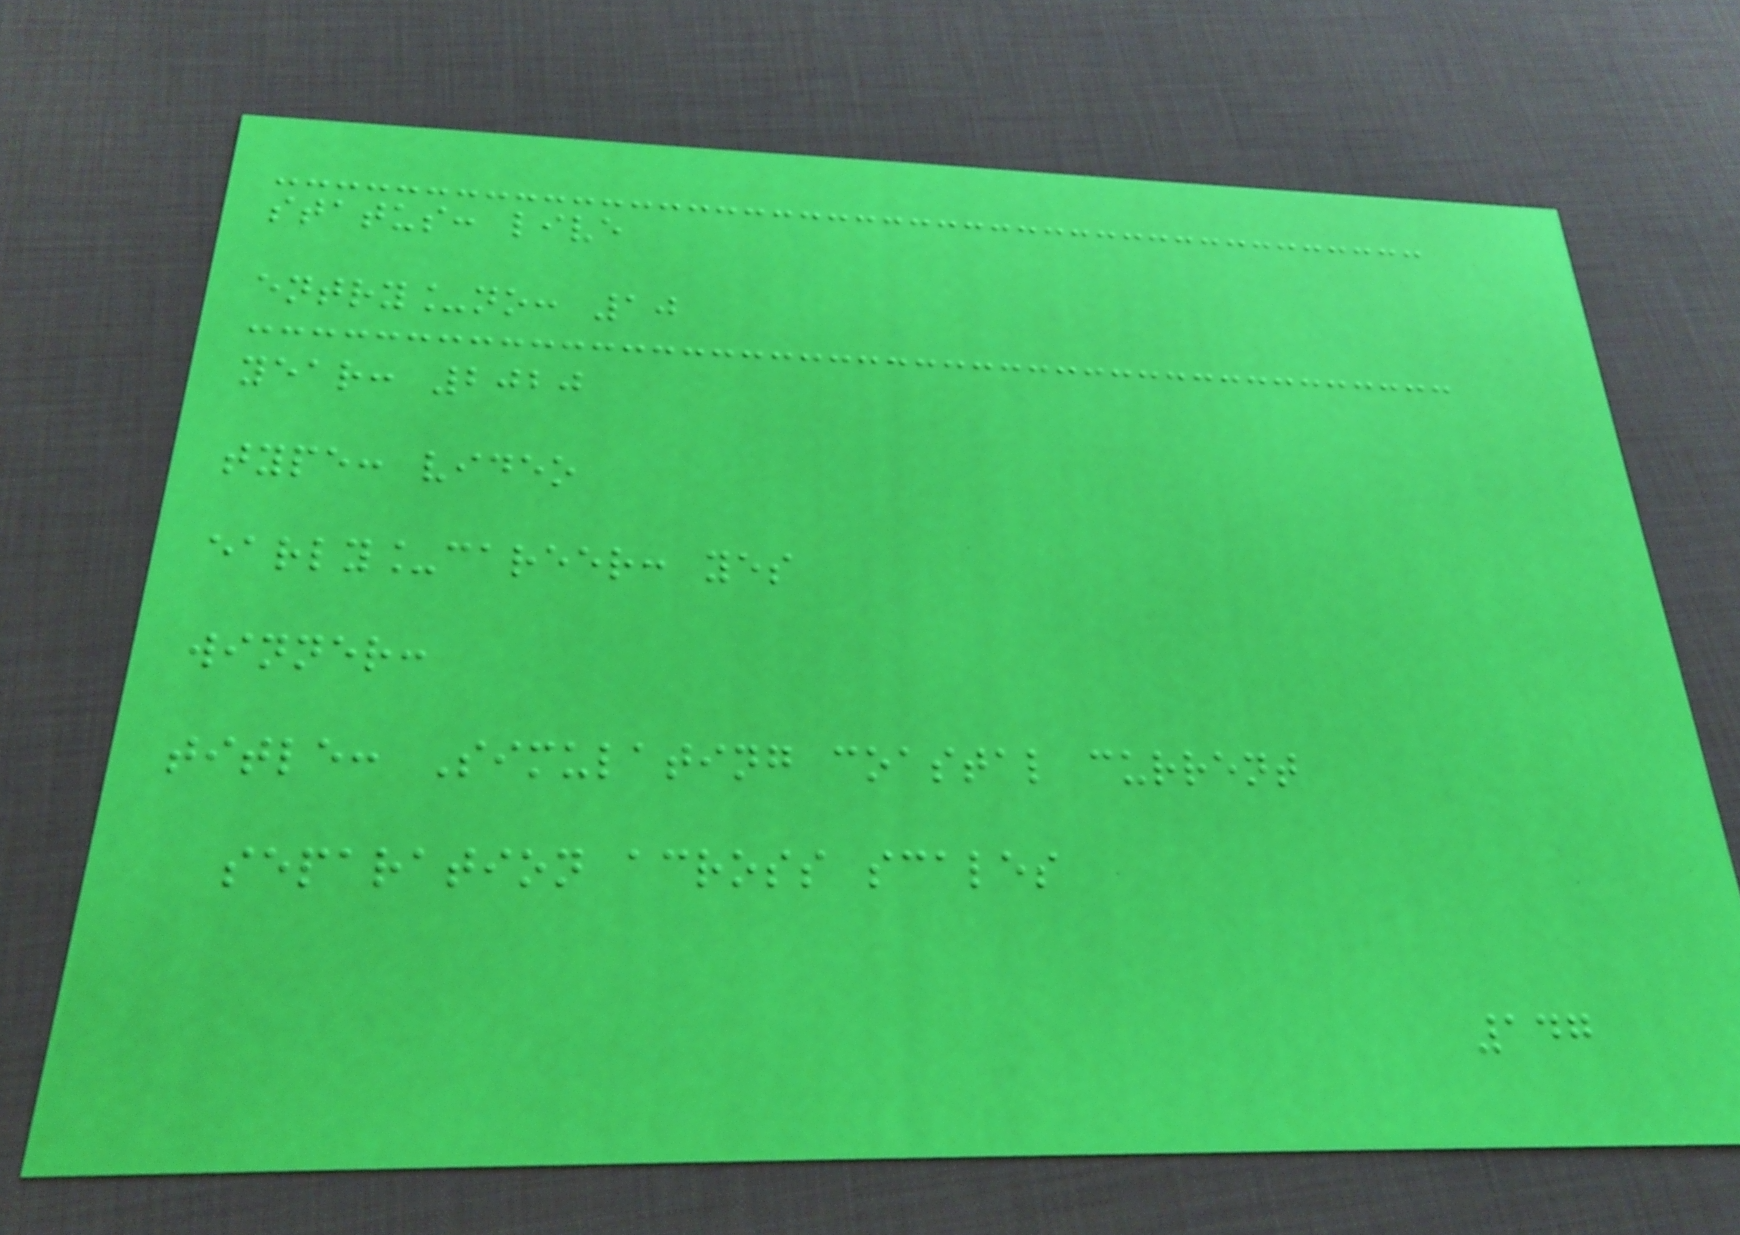status: live
entry_no: 10
year: 2020
type: video
early_career: yes
winner:
title: Simulating coastal current
separation across scales
147
